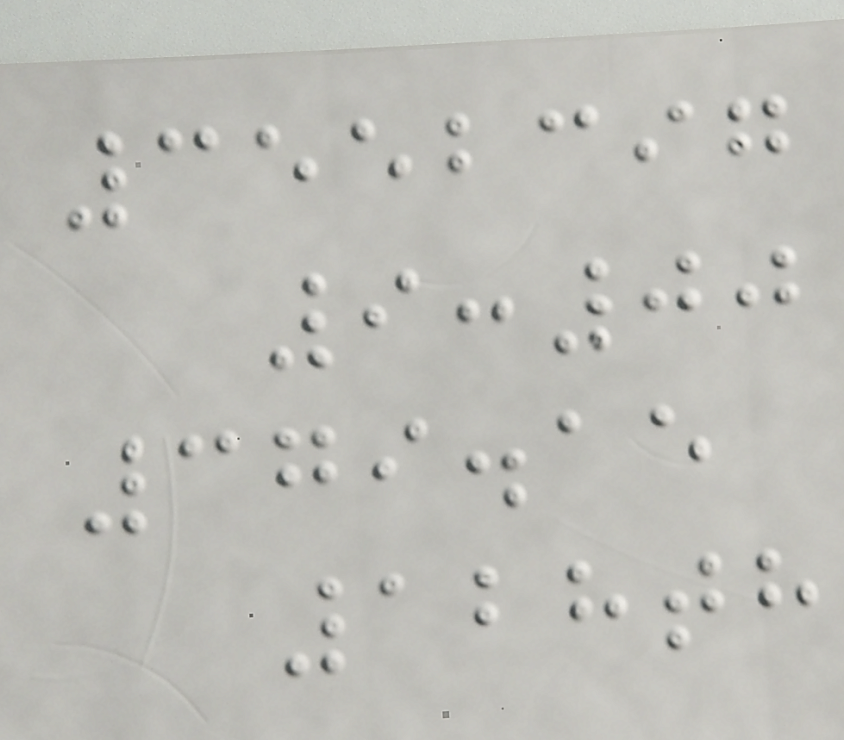3552397
9:00
379.15
128th
